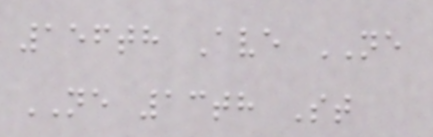156th Ave NE
NE 13th St
